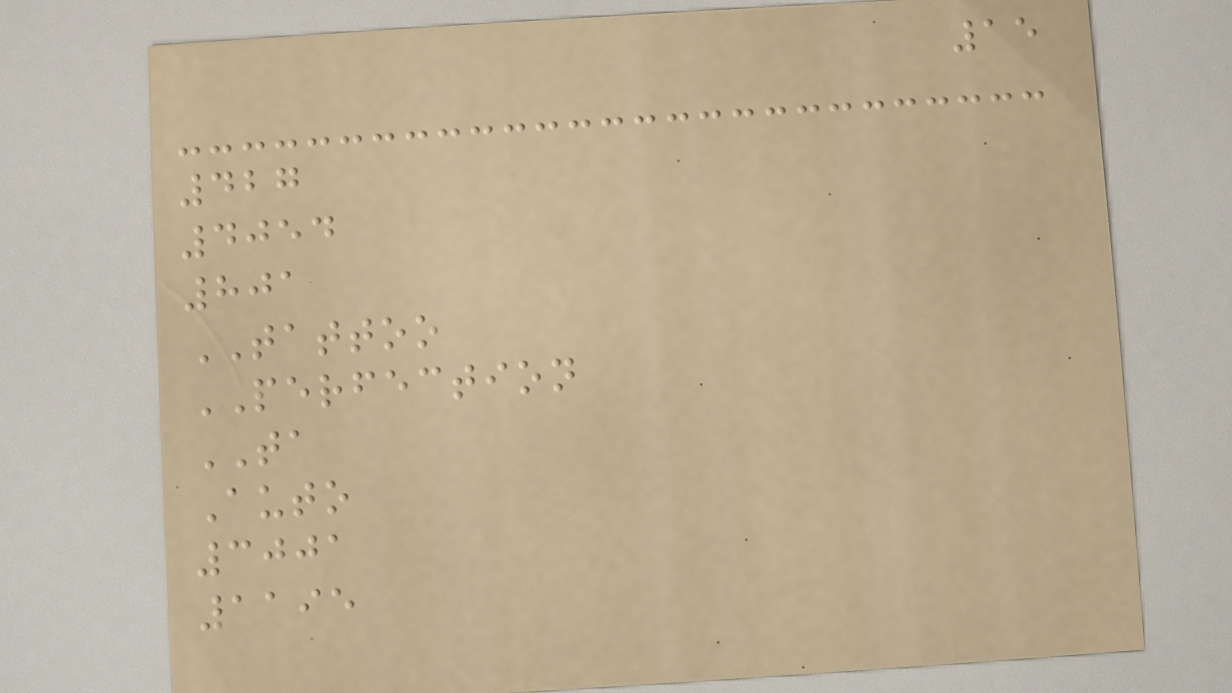15
427
4054
801
TATTOO
PERFECTION
TA
Auto
3001
1195
